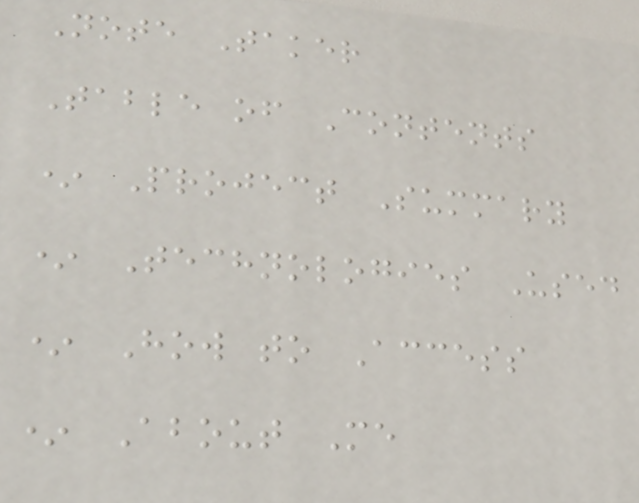Note Taker
Table of Contents
* Project Summary
* Technologies Used
* How to Access
* About Me
